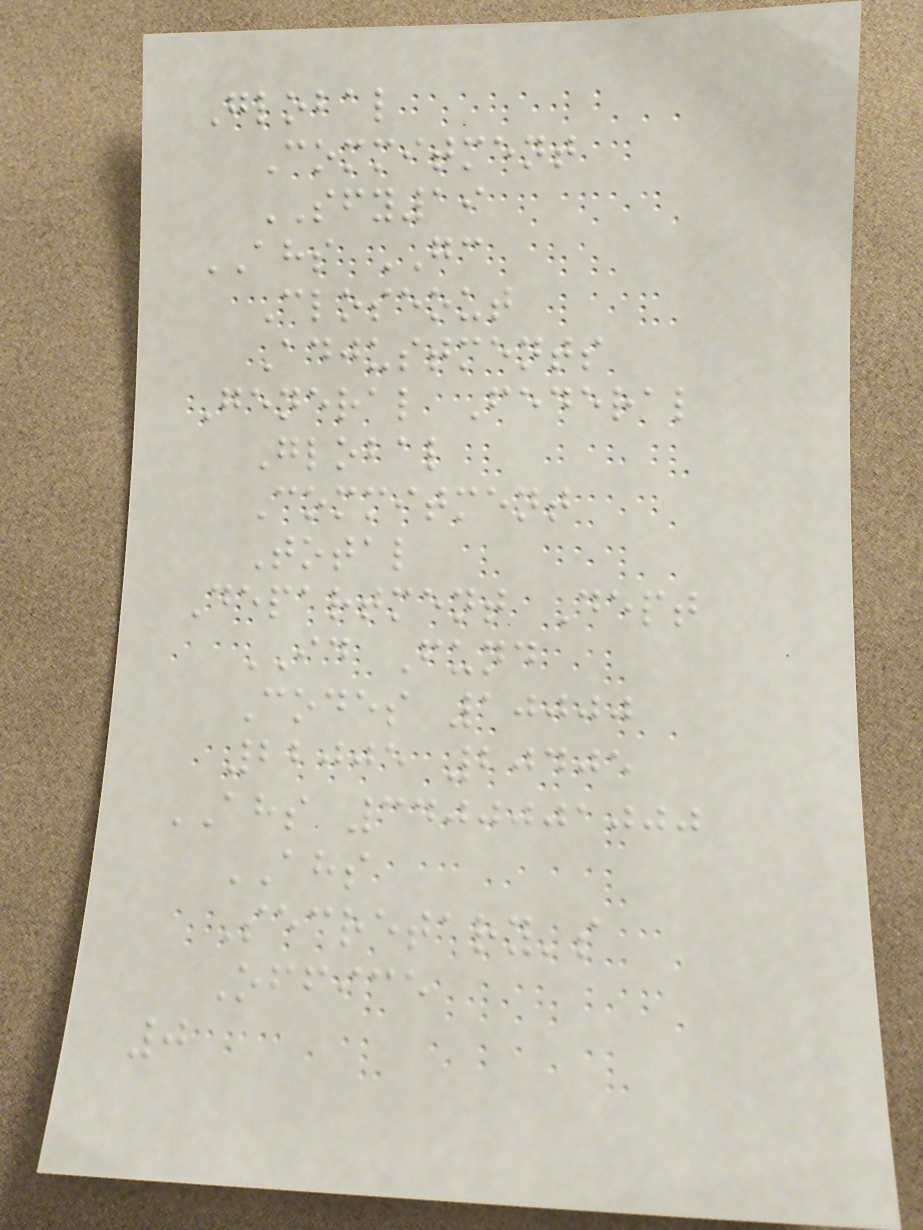Global
Commitment
SFY19
AHS GC
Closeout
Adjustments
General Federal
Global
Commitment
Total
Department Dept
ID Fund
Codes 10000
22005 20405
AHS 3400001000
AHS
Secretary's
Office
0
